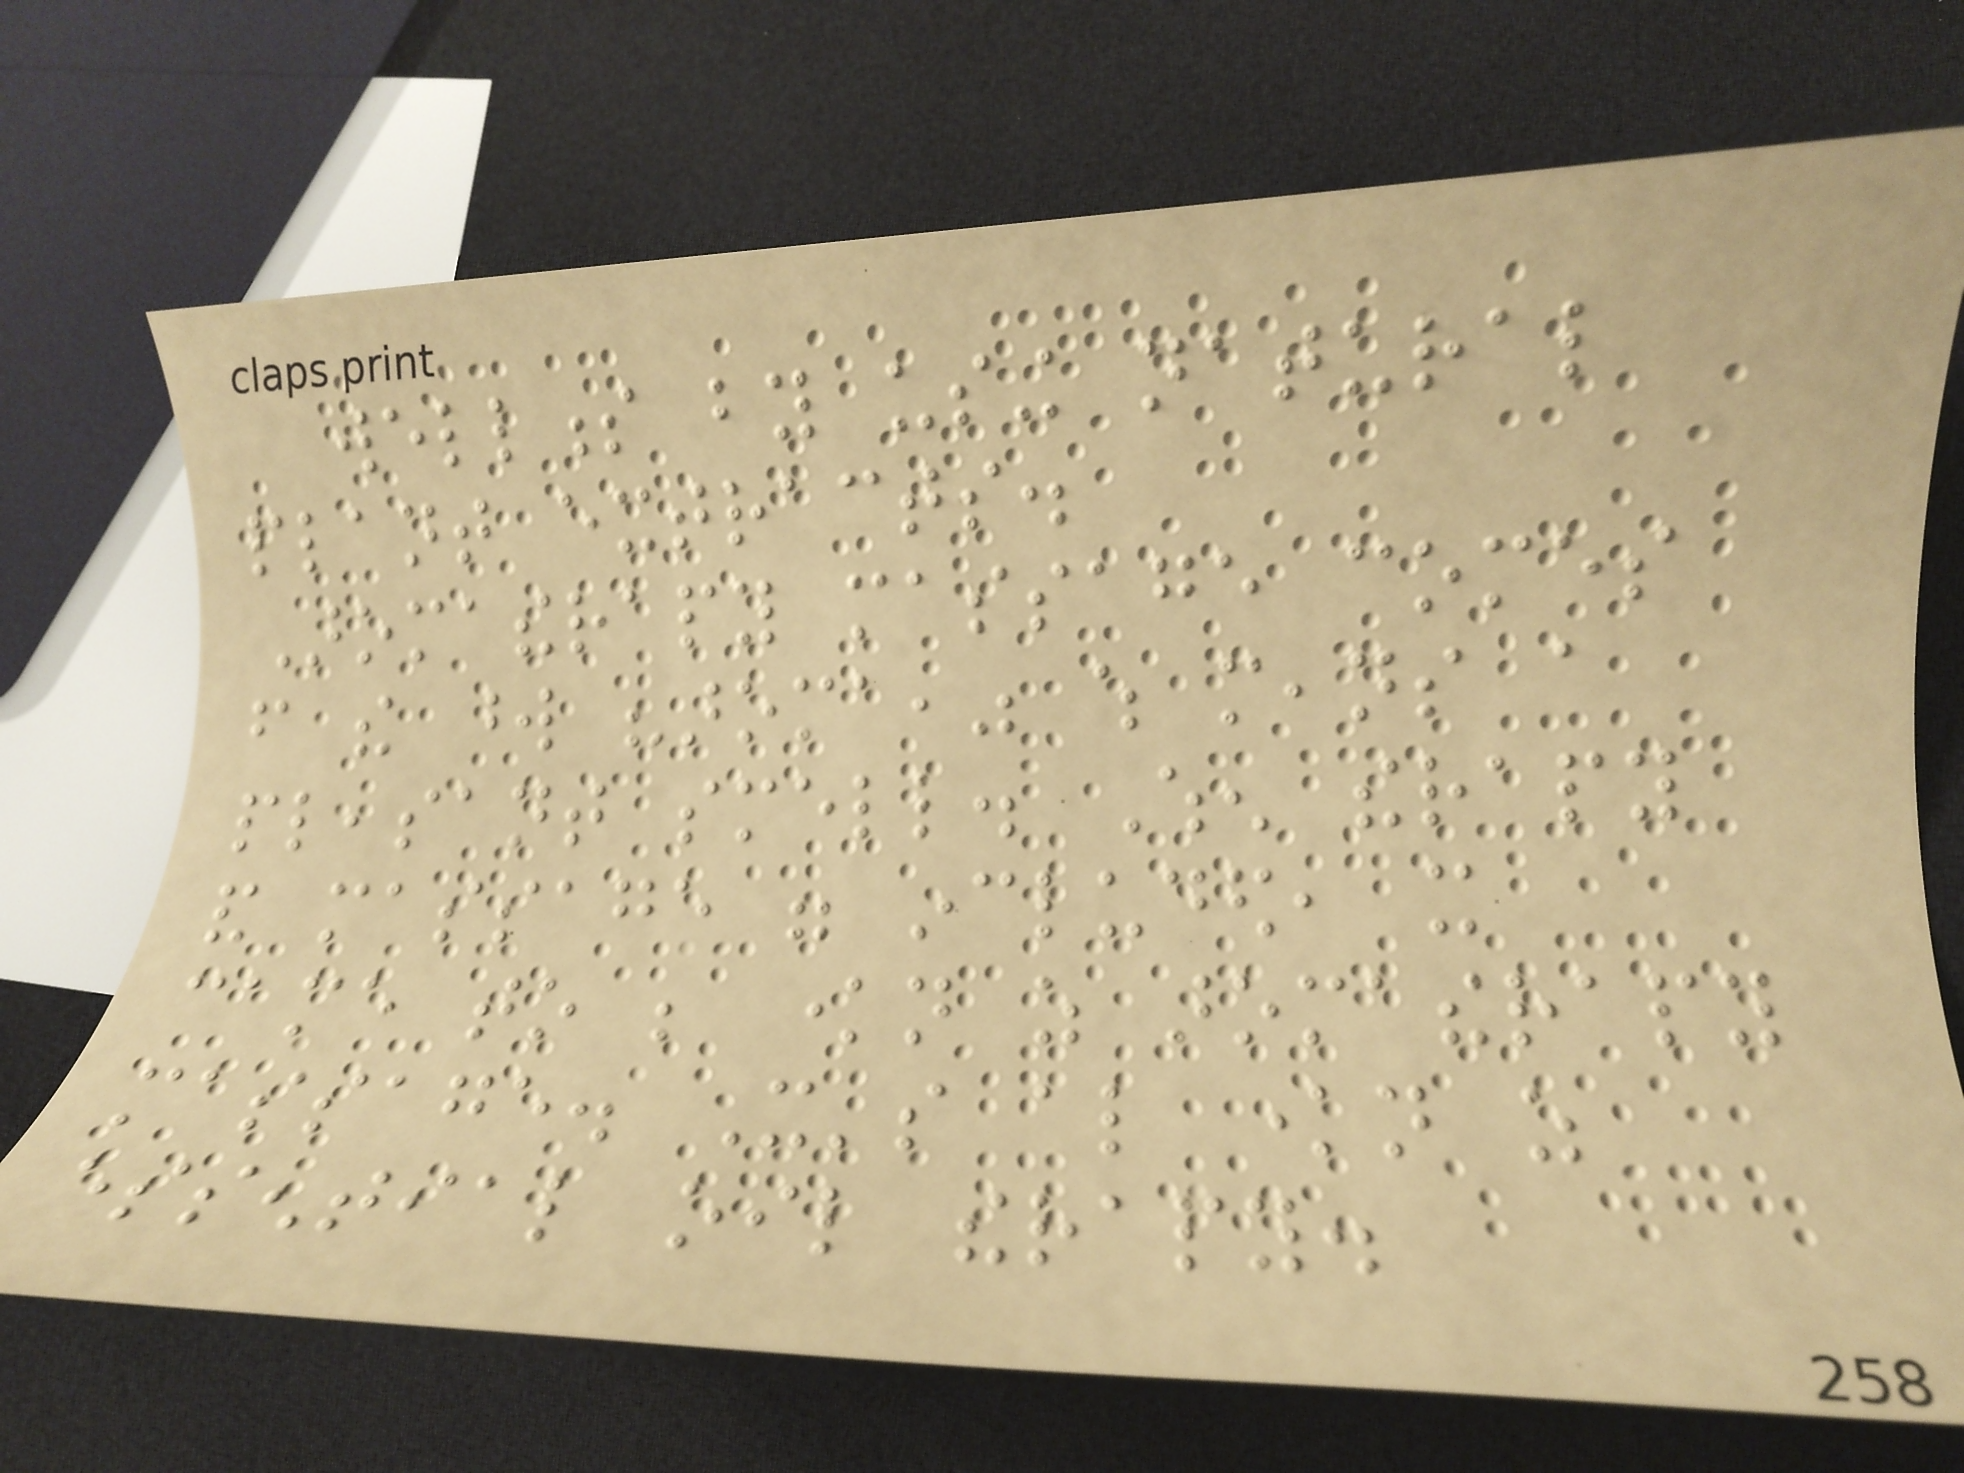wellness by using natural
plant extracts.
Aromatherapy massage comes
from the word "aroma," which means a
pleasant smell. When therapy
and massage were included, it
came to be known as aromatherapy
massage. It's also known as
essential oil therapy.
